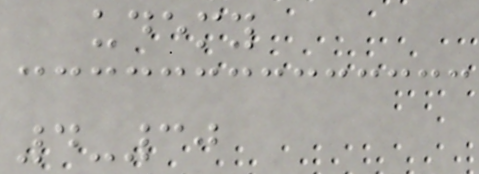udemy
4-30
